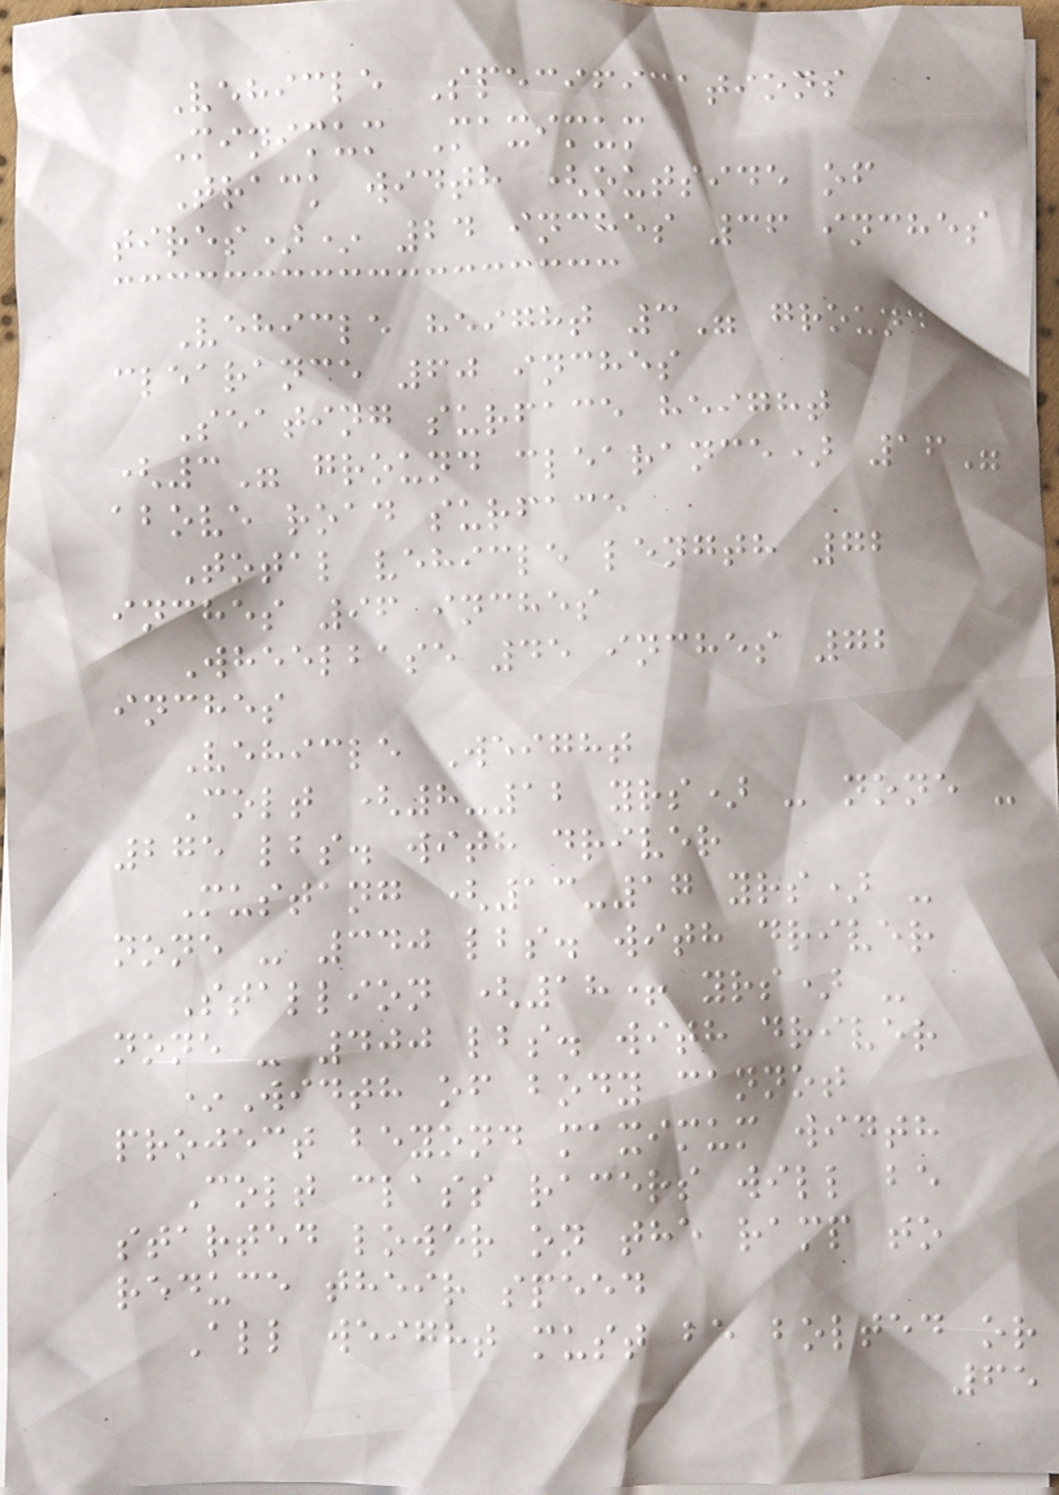Vehicle Specifications
Minimum Maximum
Track width (outside of
tires)* 24 inches 36 inches
Vehicle height 3" ground
clearance 60 inches
Seating surface height
(3" ground clearance) 16"
above road surface
Total vehicle length 72
inches 96 inches
Wheelbase 45 inches 72
inches
Vehicle Weight
Colt (8-12 yrs) - none -
275 lbs. with driver
Mustang (13-17 yrs) -
none - 340 lbs. with driver
Stallion (18+ yrs) -
none - 400 lbs. with driver
*Width of body cannot
project beyond maximum width
Colt class racers will be
started lower on the ramp to
reduce their speed
All weight must be bolted or
65
